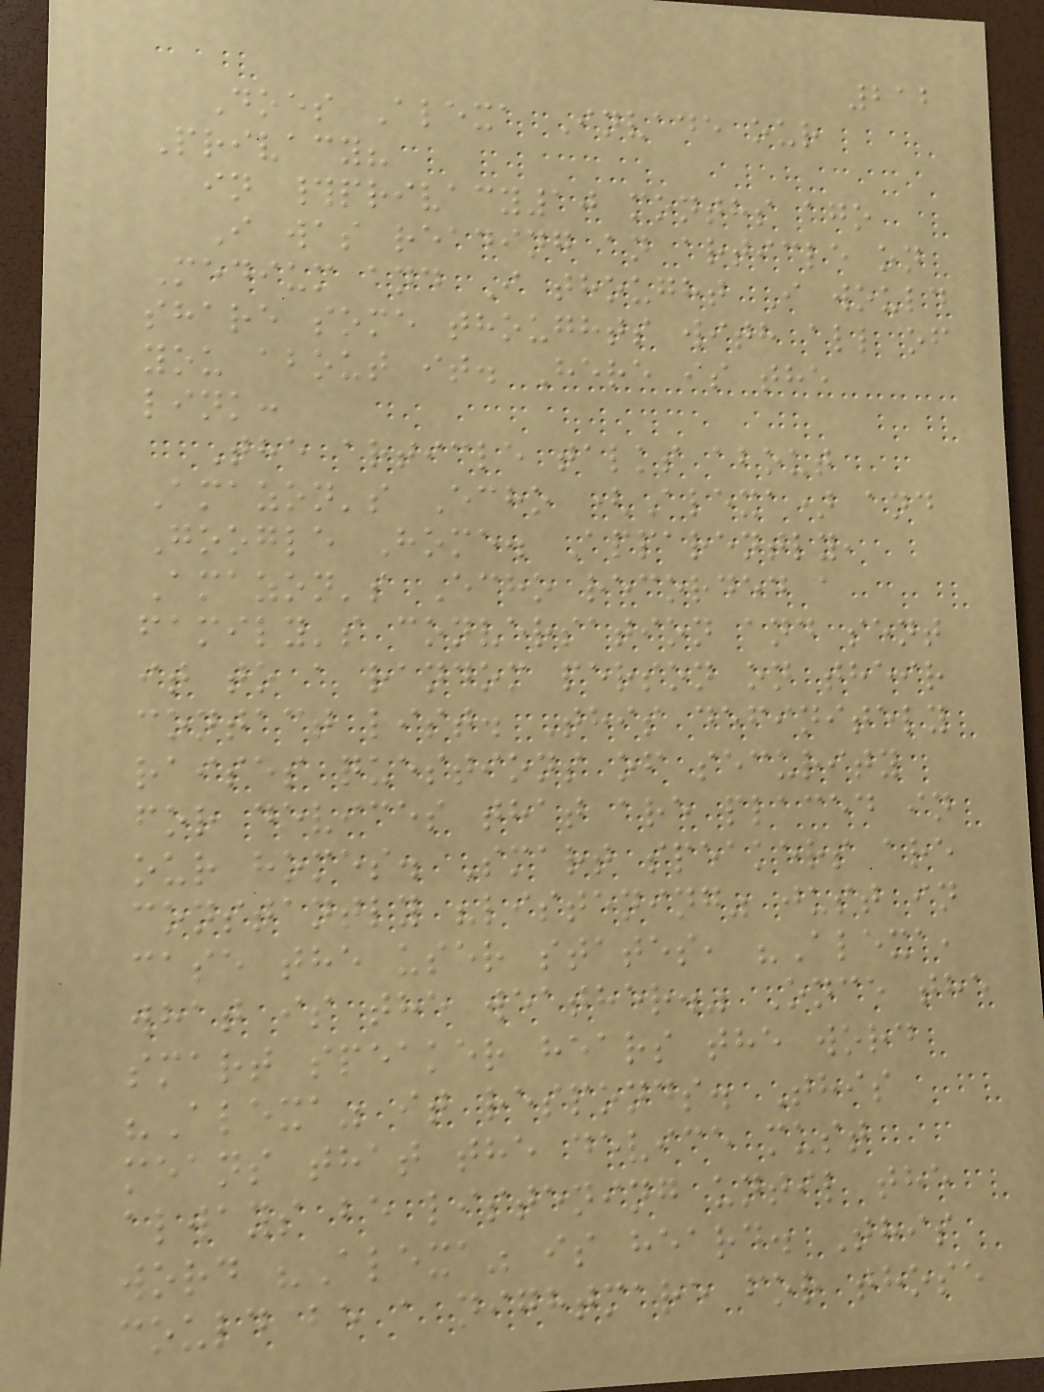212
Does Alexa Invade our
Privacy?
in #privacy10 months ago
I was reading an article on
Medium and I thought I would
share some thoughts with all of
you about it. Here is the
link:
The article talks about
Amazon's Echo (Alexa) and
Google Home. Apparently,
Amazon's Echo recorded a
family's conversation and sent
it to a random person on their
contact list. This definitely
raises questions of security
for devices that are placed in
our homes. Smart speakers are
constantly "listening" just in
case the user states, "Alexa,
what is the weather." Once the
smart speaker hears the word
"Alexa" it responds. This
means that the device must
always be listening until the
word "Alexa" is heard. This
could be a nightmare for those
